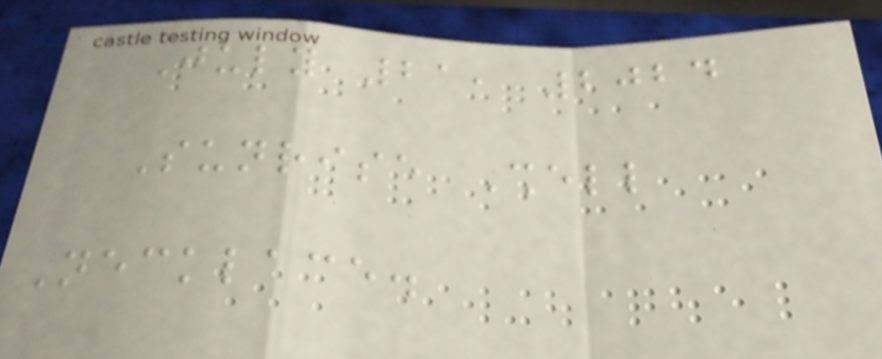July 21, 2024
Sunrise Shell
Necklace.
